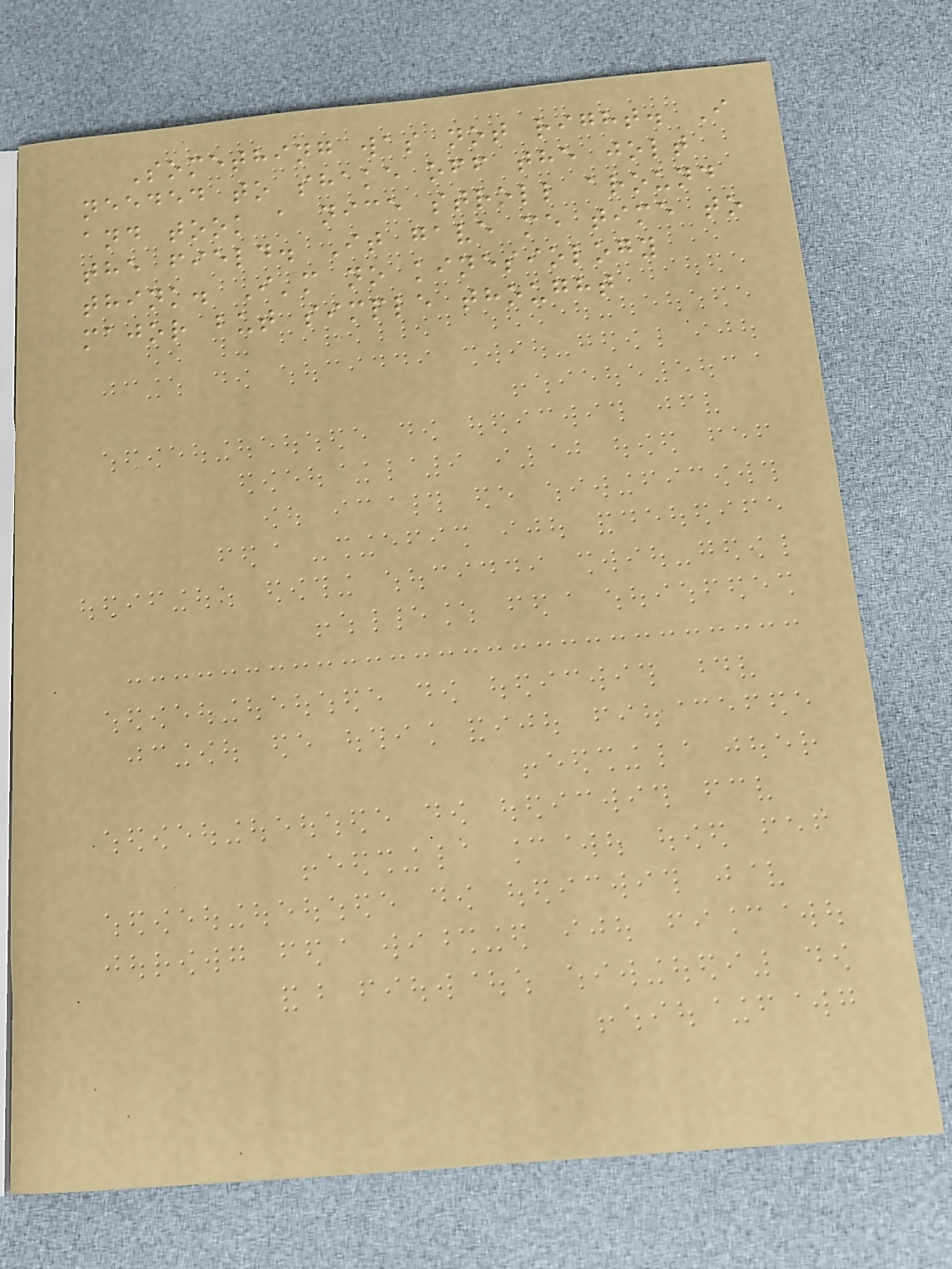Something was not right. I
needed to shake off the jolt
and took a nice stroll around
the field. It gave me time to
think. I'm no kinesiology
major but simple thought
